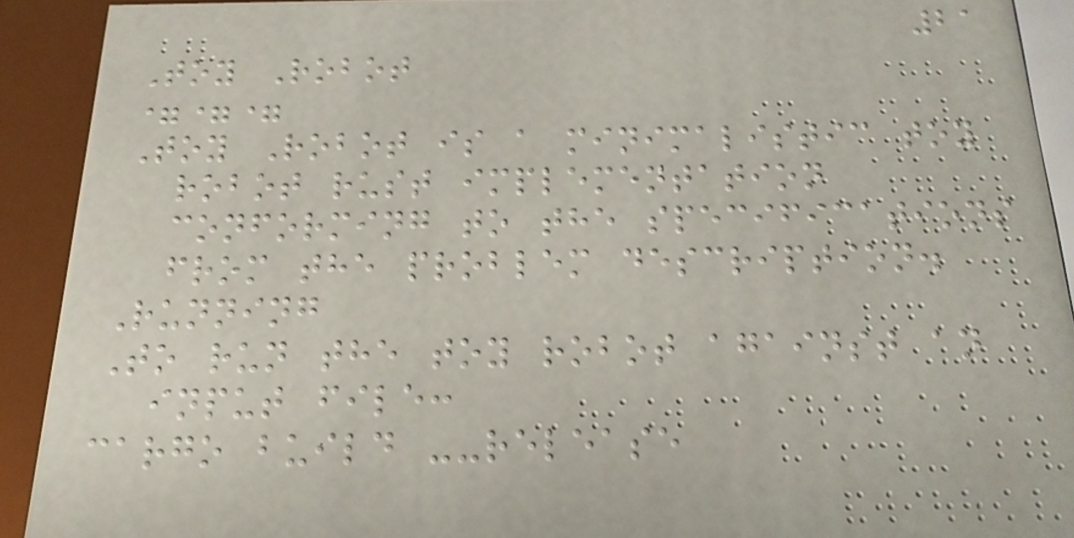21
Toy Robot
===
Toy Robot is a minimalistic toy
robot rust implementation
conforming to the specifications
from the problem description.
Running
To run the toy robot against an
input file:
cargo build --release
